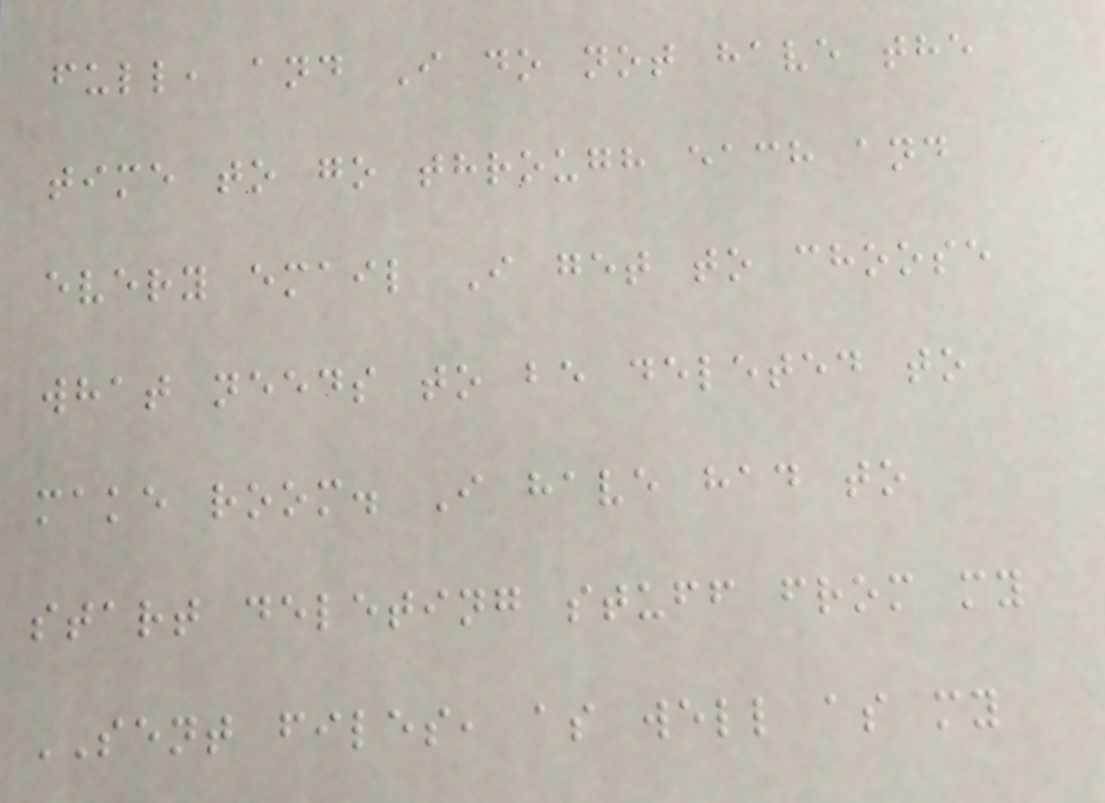full, and I do not have the
time to go through each and
every email I get to choose
what needs to be deleted to
make room. I have had to
start deleting stuff from my
SENT files, as well as my
